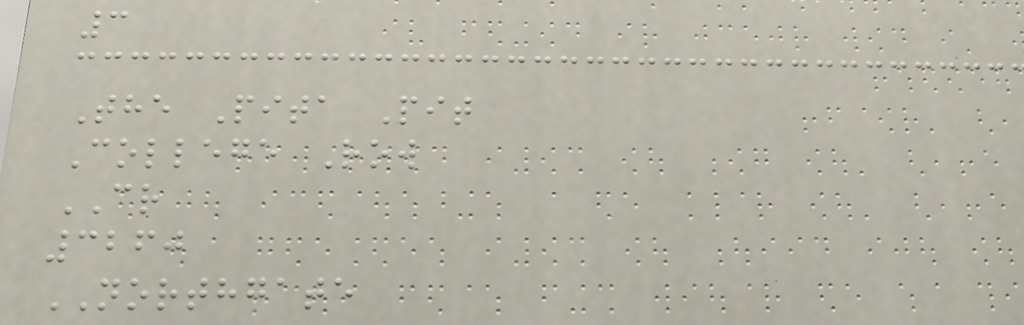3
The Pita Pit
College Row
CR
3260
NORTHGATE
